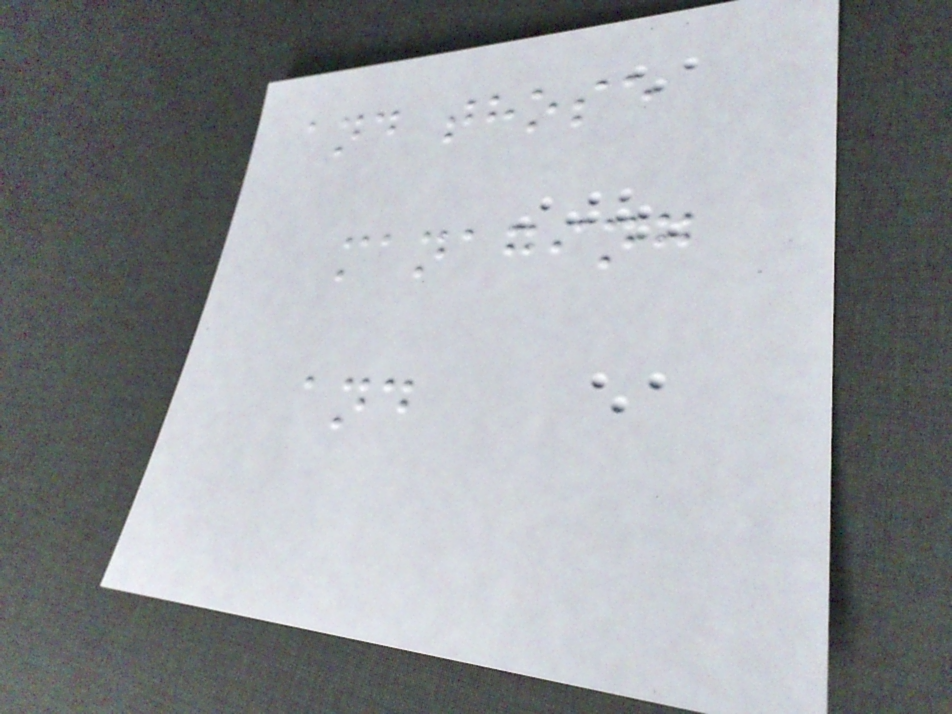and those
managing
and
